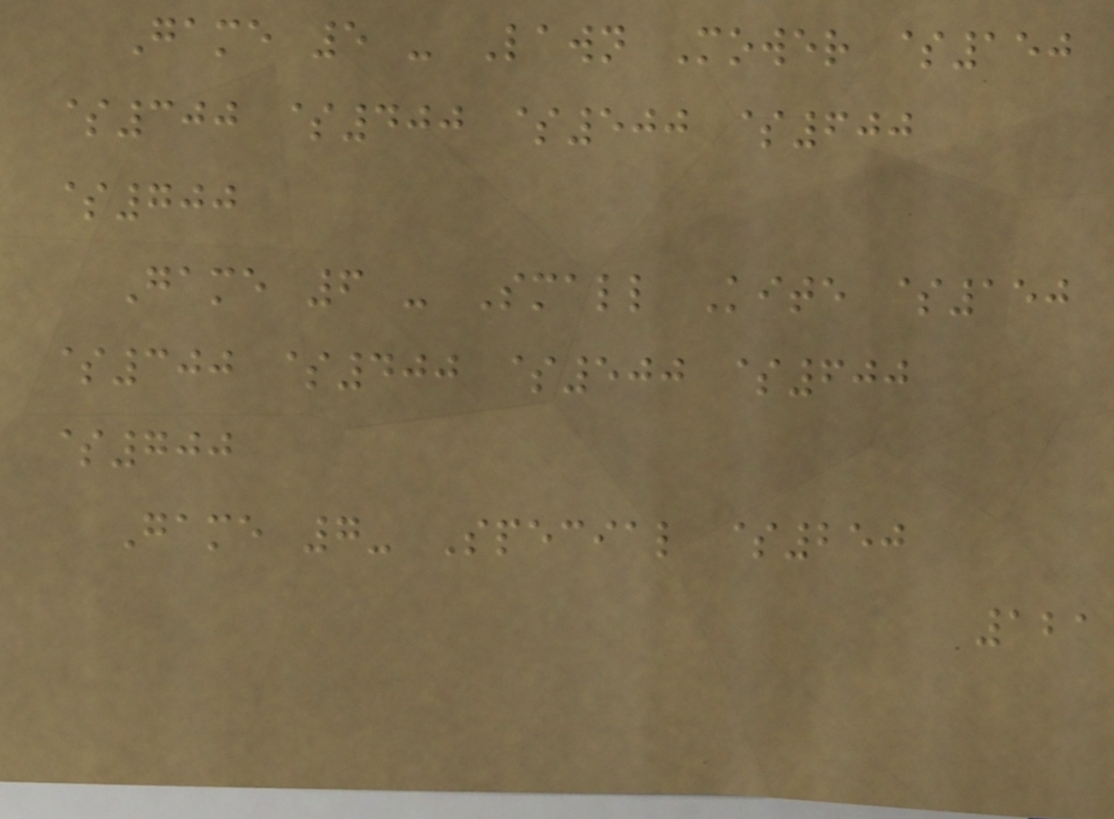Game 5 - Lawn Mower $150
$300 $400 $500 $600
$700
Game 6 - Small Kite $150
$300 $400 $500 $600
$700
Game 7- Special $250
121
